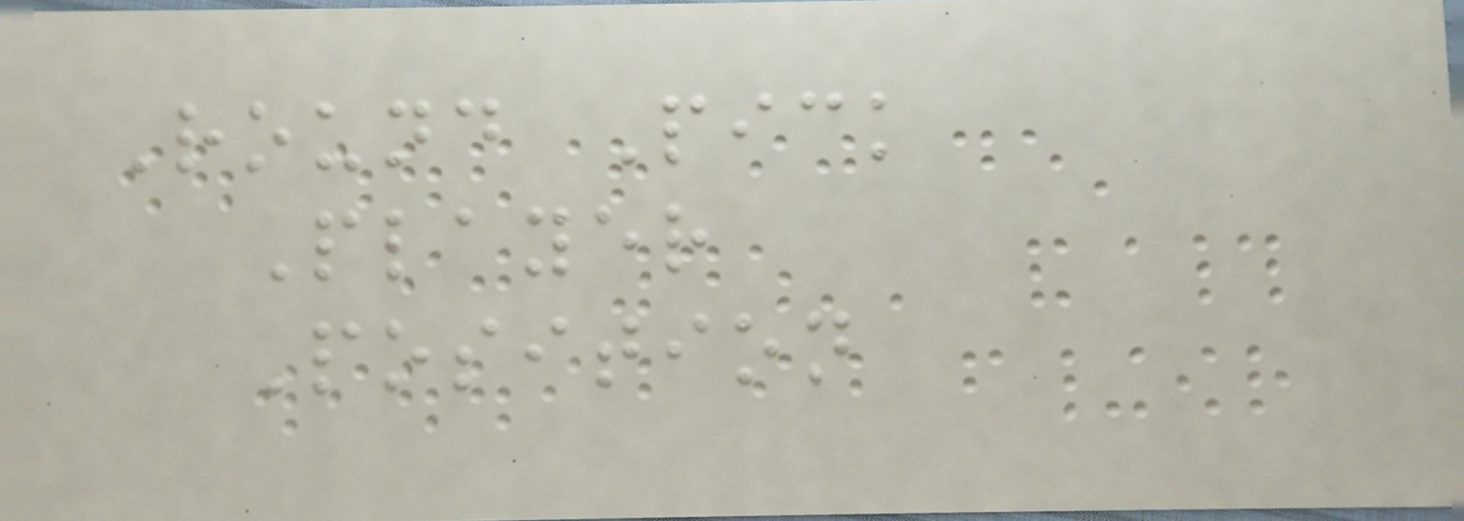Round Pick
Player
Position
